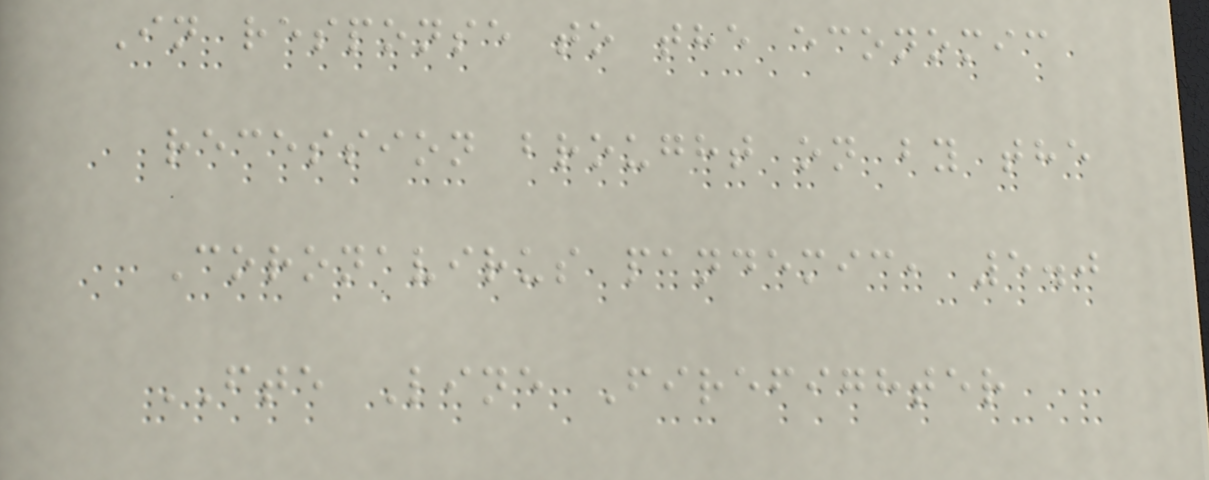In response to the economic
recession brought on by the
Coronavirus pandemic, 5.0
FTE Line Firefighter
